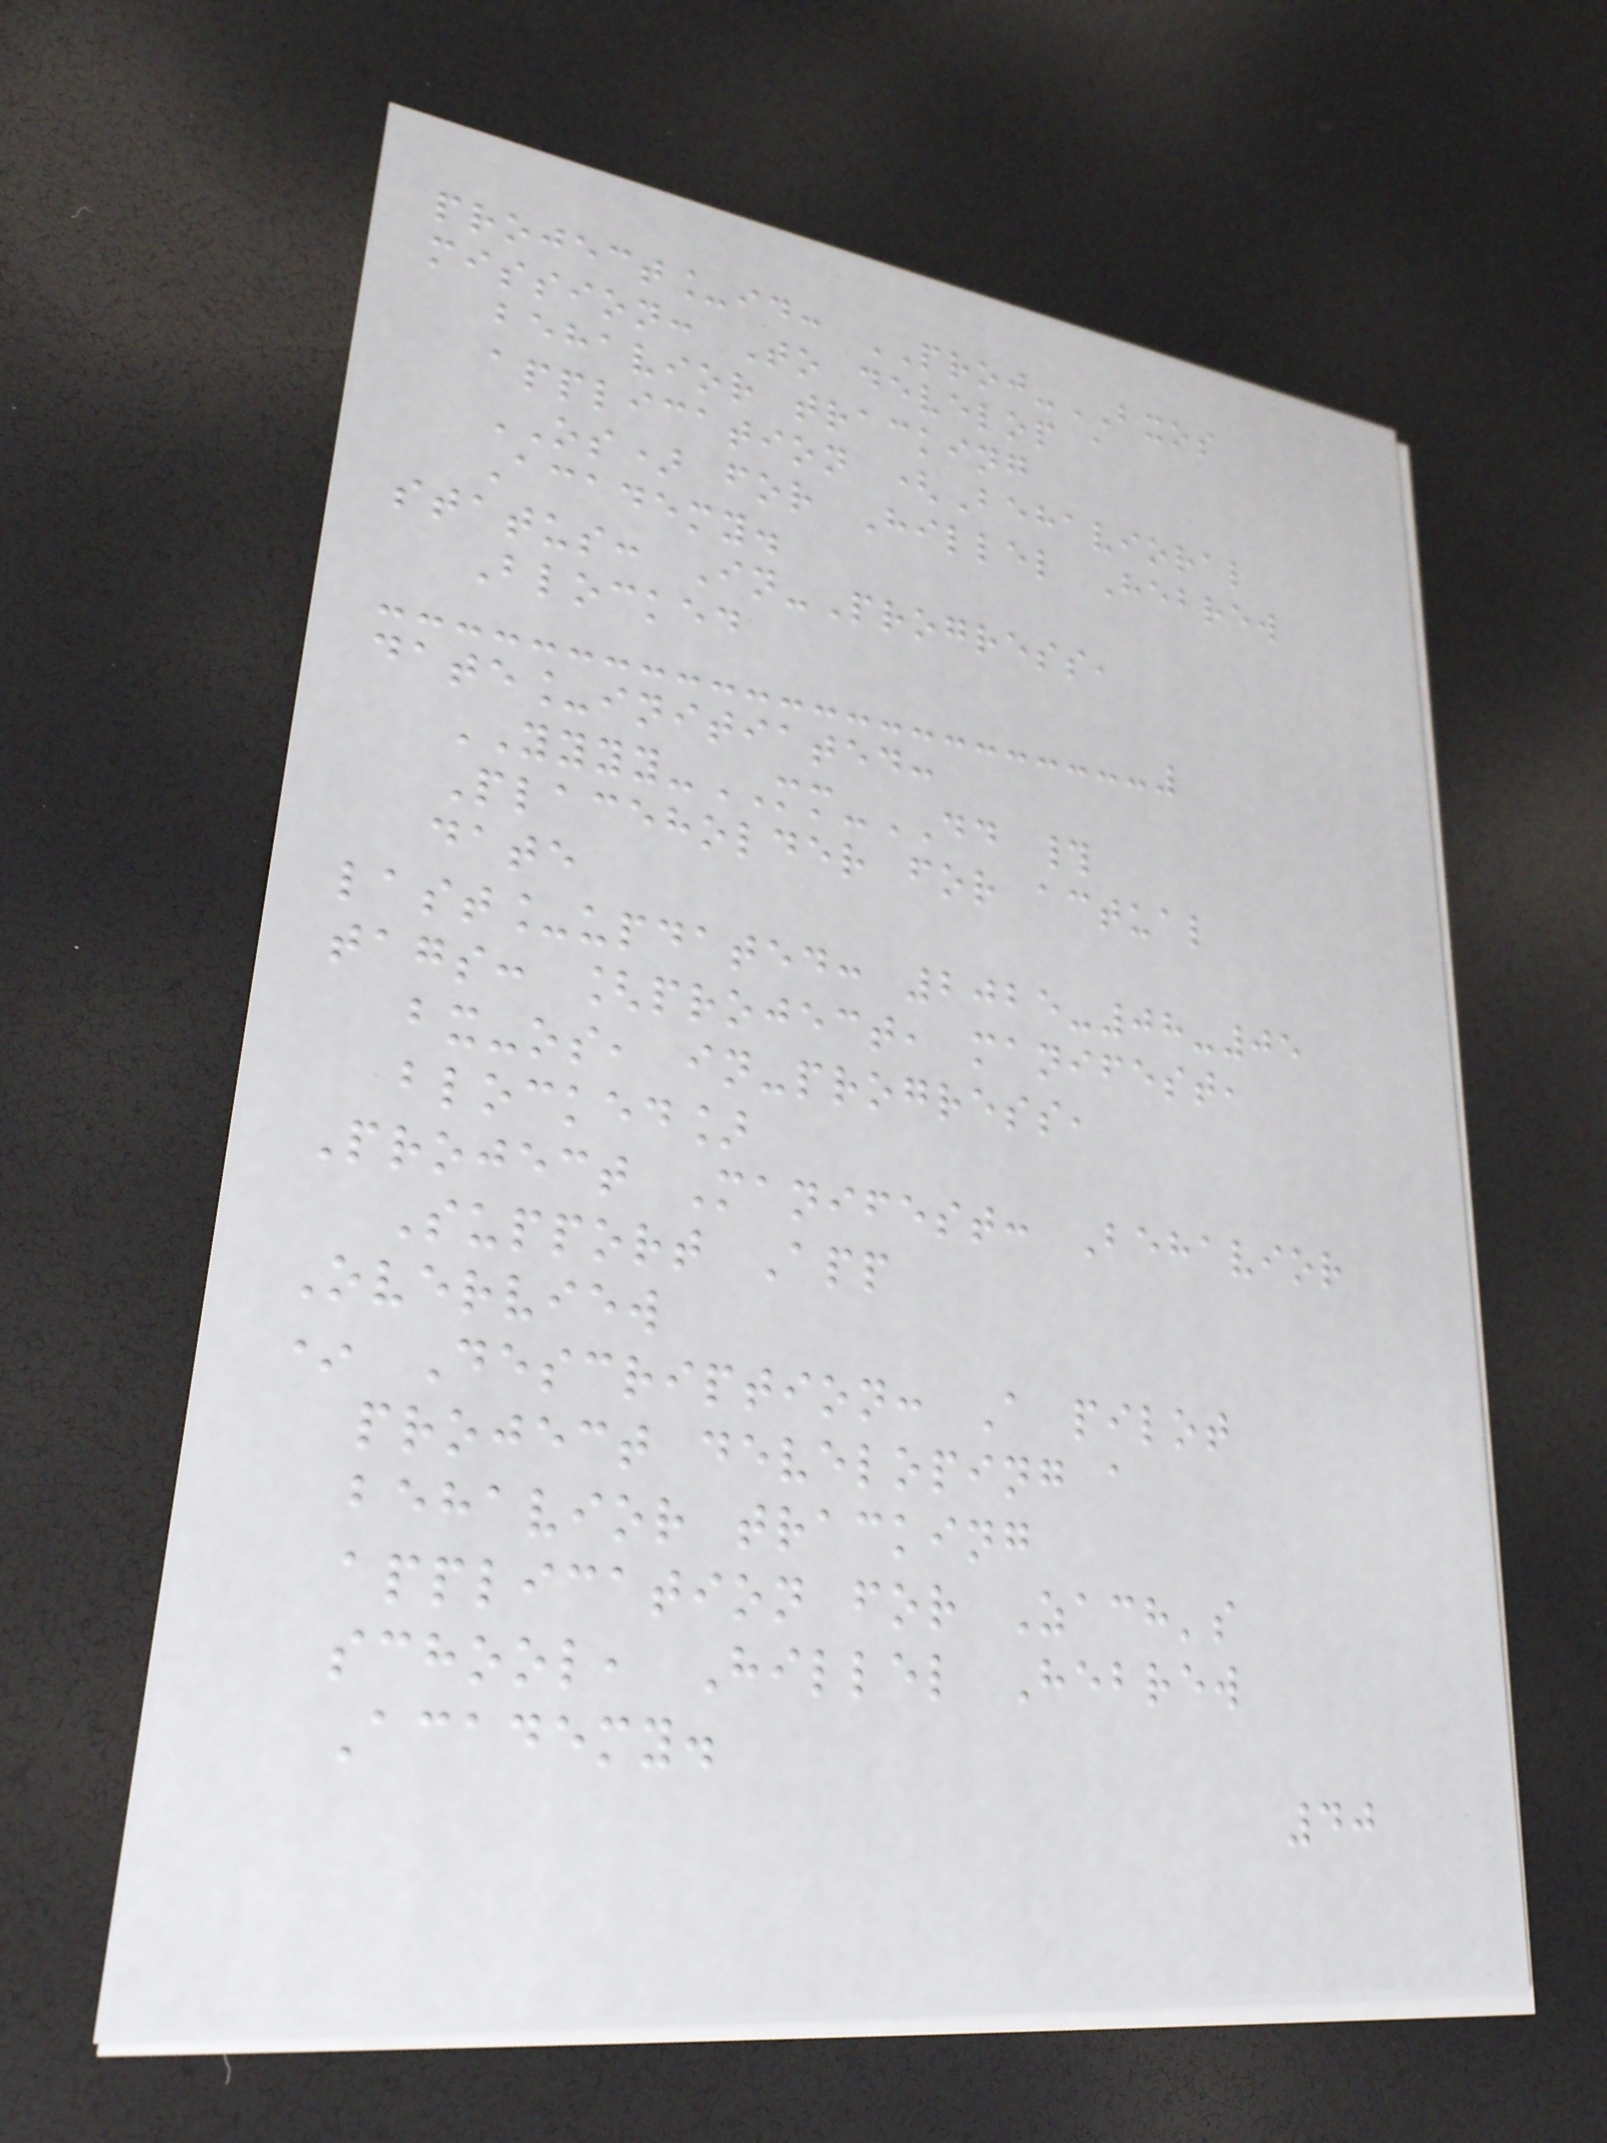project_id: PROJ-BXOS
mission: To develop a
behavior tracking
application (Behavioral
OS) for Hillel Hebrew
Academy.
status: In-Progress,
Blocked
date_initiated:
YYYY-MM-DD #
Placeholder for actual
date
last_updated: 2025-08-05
tags: [project, manifest,
bx-os, in-progress,
blocked]
Project Manifest: Behavior
Support App
Overview
* Description: A pilot
project developing a
behavior tracking
application for Zach's
school, Hillel Hebrew
Academy.
40
